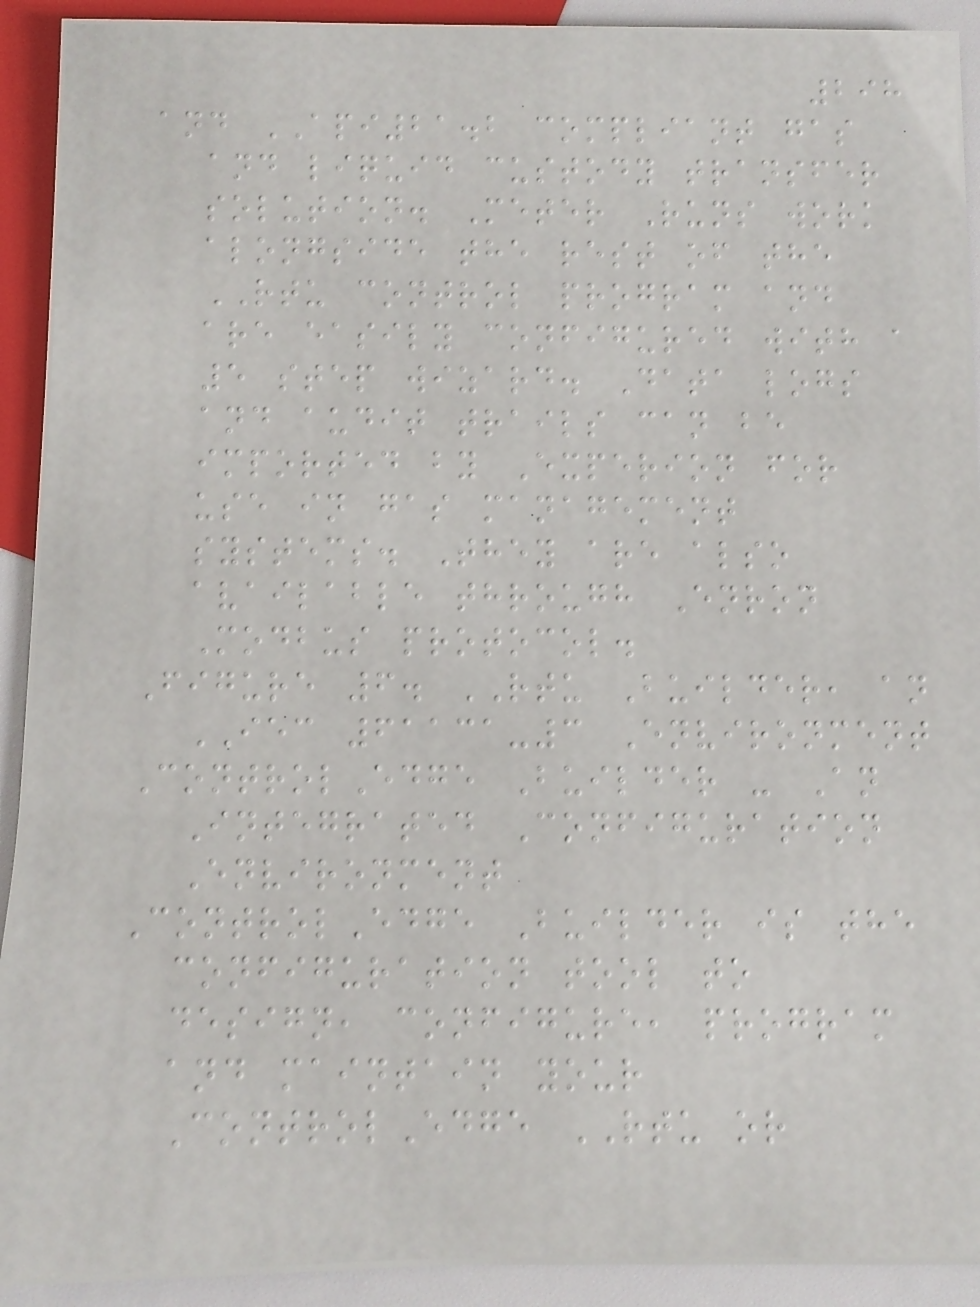298
and API21.2 compliant gas
and liquid custody transfer
solution. Meter Runs work
alongside the rest of the
RTU control program and
are easily configured with a
5 step wizard. Data logs
and audit trails can be
imported by Experion for
use in gas management
systems. They are also
available through Enron
Modbus protocol.
Figure 6. RTU Builder, an
IEC 61131-3 Environment
ControlEdge Builder - An
Integrated Configuration
Environment
ControlEdge Builder is the
configuration tool to
design, configure, program
and maintain your
ControlEdge RTU or
